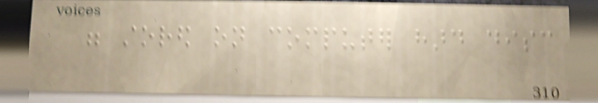were stored on computer hard disc
